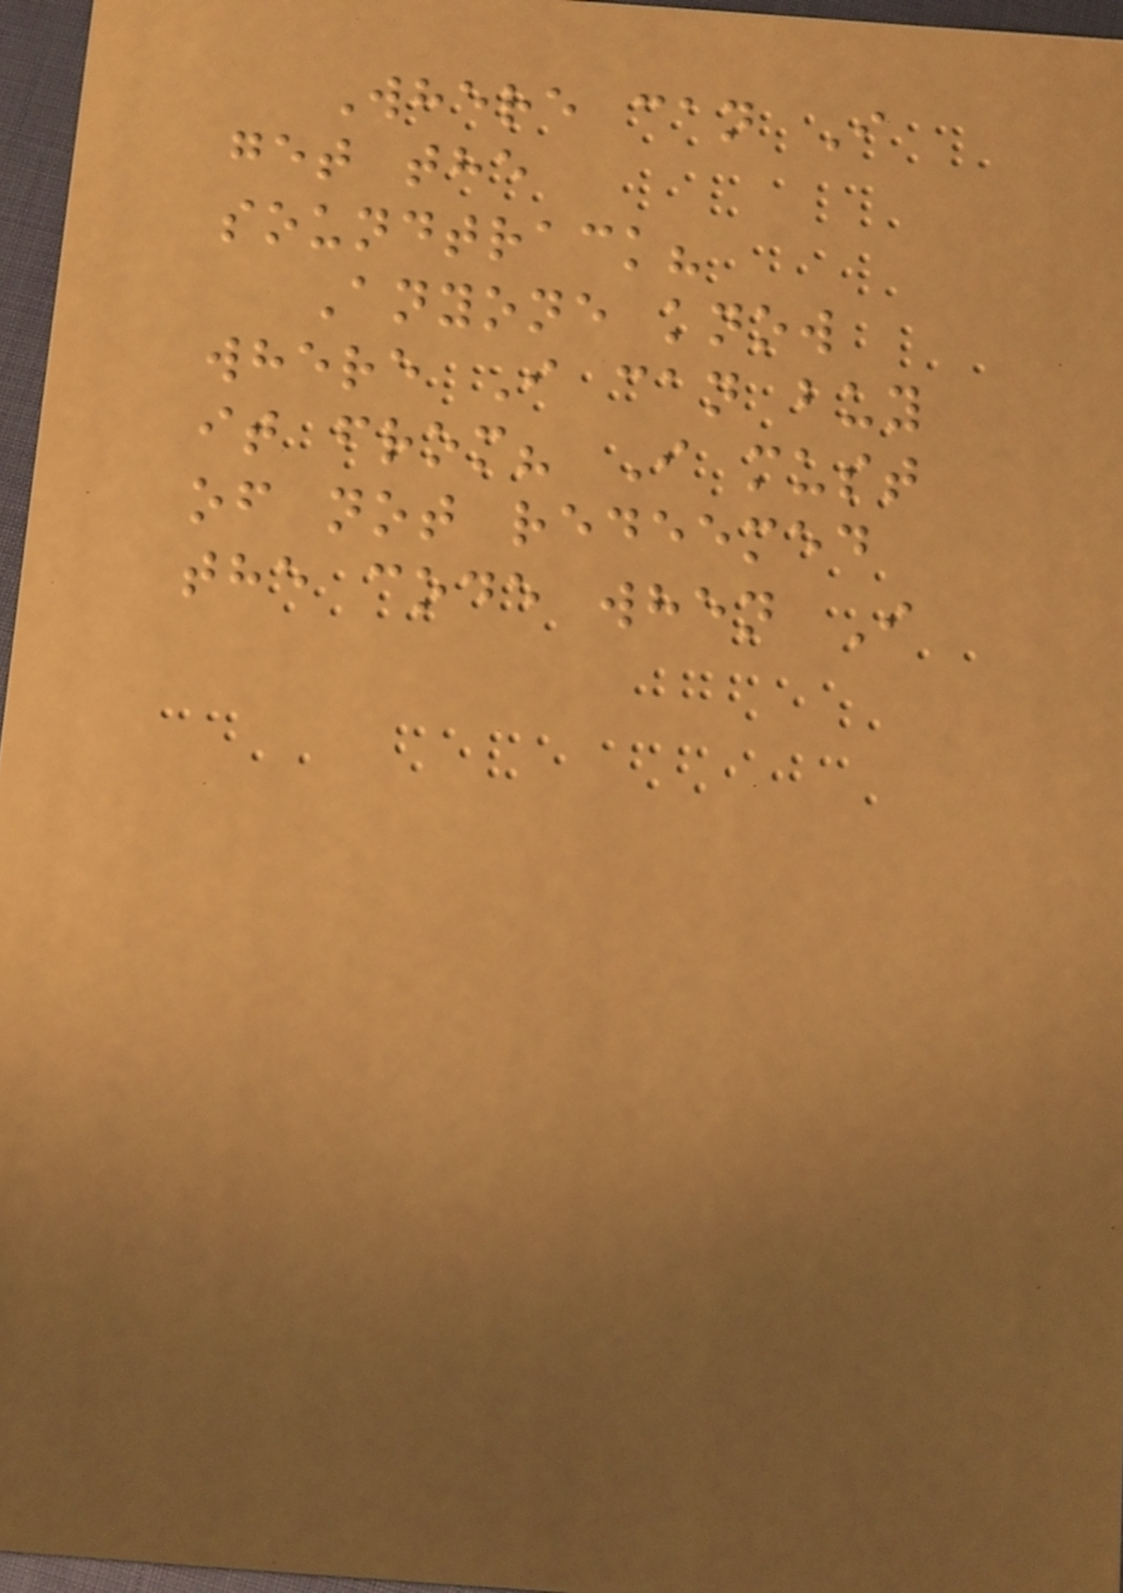Where can I
get the
soundtrack?
Anyone know
where I can buy
it from? I must
of not redeemed
the code when I
